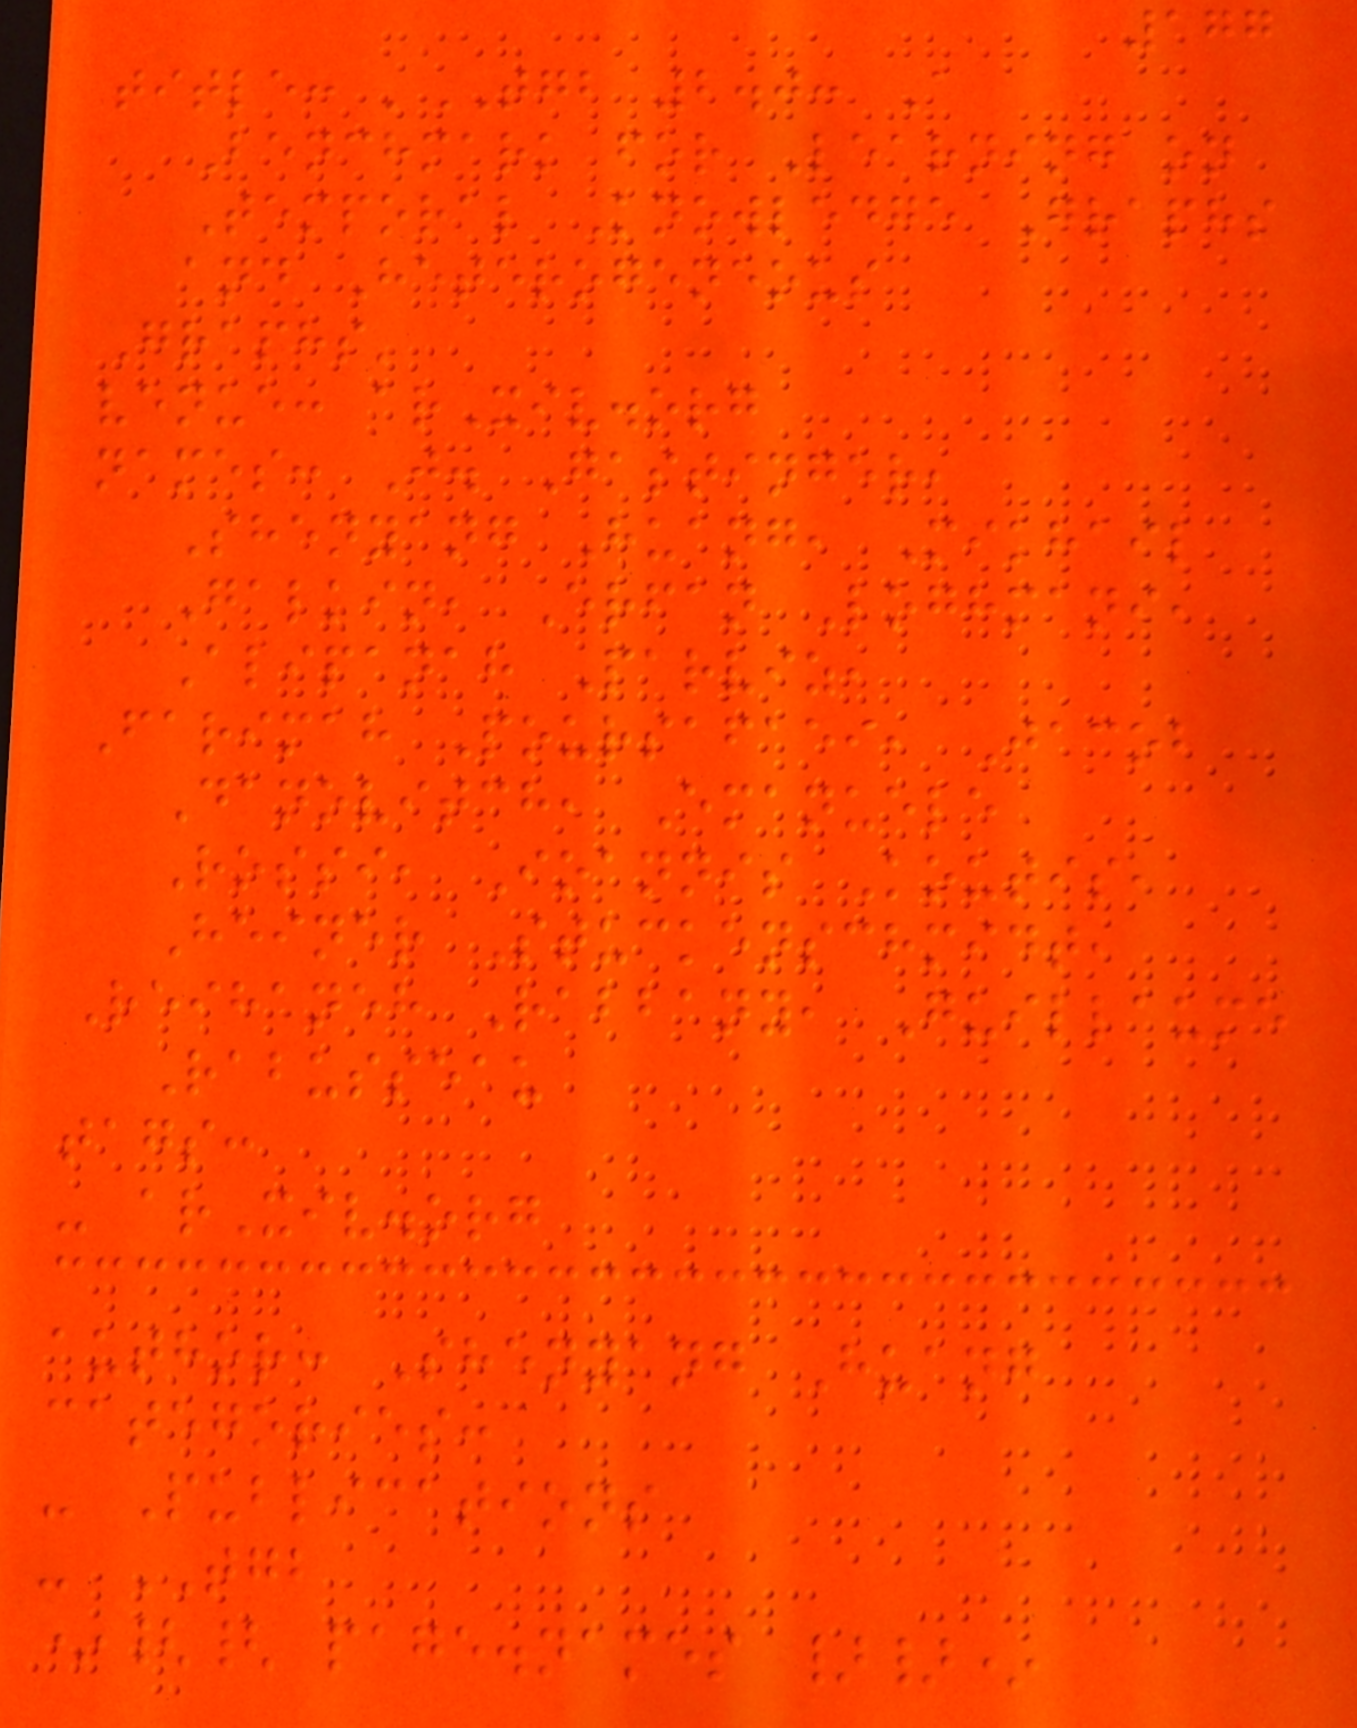177
title: 'TGB 2.0: A
Benchmark for Learning on
Temporal Knowledge Graphs
and Heterogeneous
Graphs'
venue: arXiv.org
names: J. Gastinger,
Shenyang Huang, Mikhail
Galkin, Erfan Loghmani,
Alipanah Parviz,
Farimah Poursafaei, Jacob
Danovitch, Emanuele
Rossi, Ioannis Koutis,
Heiner Stuckenschmidt,
Reihaneh Rabbany, Guillaume
Rabusseau
tags:
- arXiv.org
author: Shenyang Huang
categories:
- Publications
- TGB
*{{ page.names }}*
